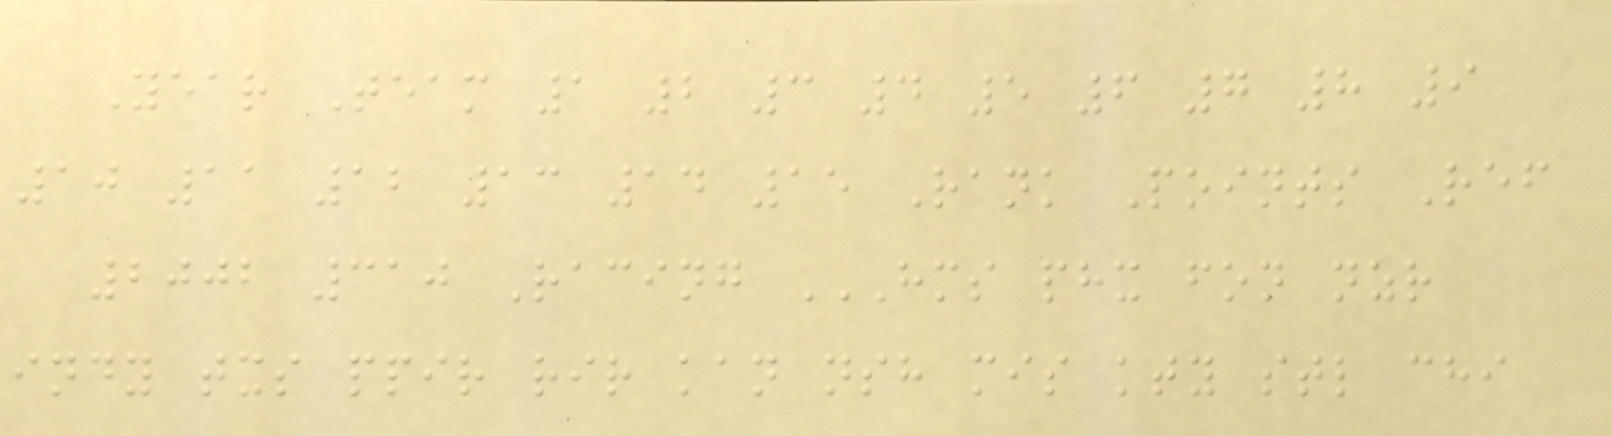Year Team 1 2 3 4 5 6 7 8 9
10 11 12 13 14 15 Rank Points Ref
2002 310 Racing HMS PHX FON NZR
INDY TXS PPIR RIR KAN NSH MIS KTY STL CHI
